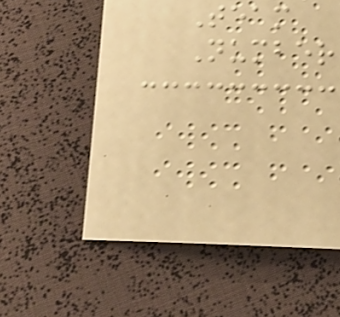Team
Number
